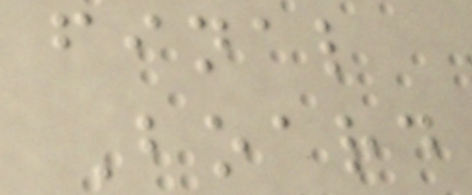final
Board
